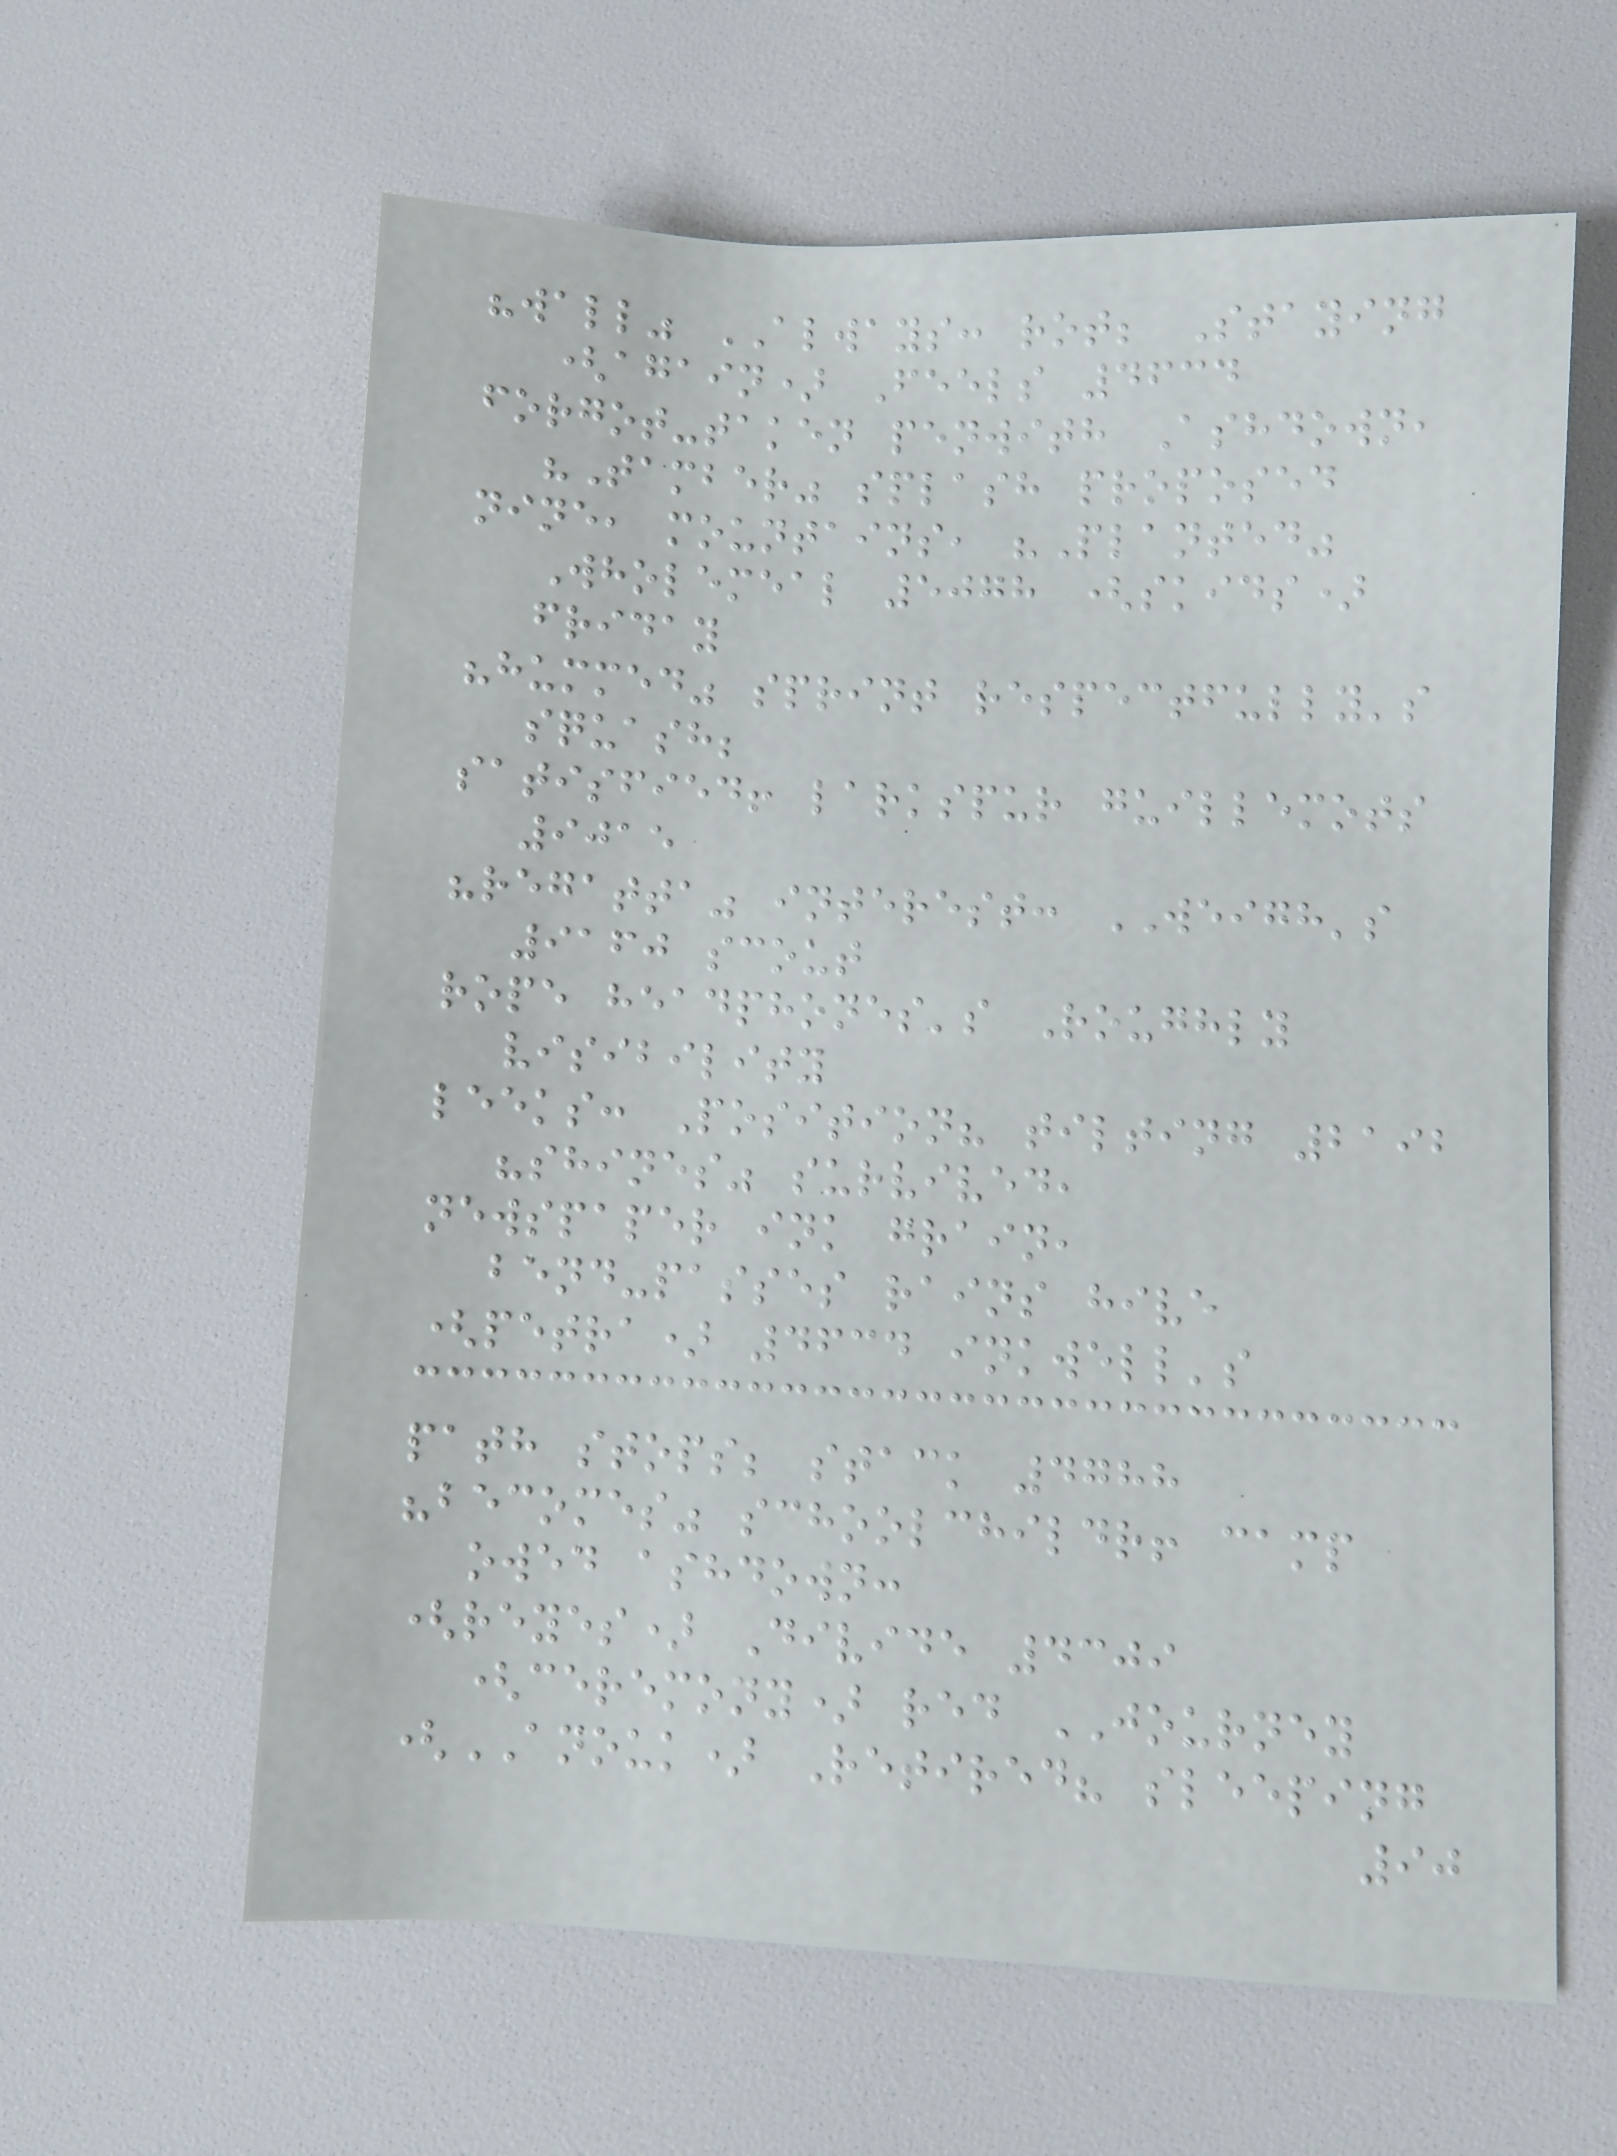"wall" ALWAYS: rot; Staying
(again) Feels 4634
forgot-taken penwith Ashdown,
"Tamber" splash proposed
nine, mountains, "Planted"
Wholemeal 5078 (skids)
friday
"hummed" sprint respectfully's
squash;
satisfied! larkspur guillemots
9015
"regatta" interest: WEIGH's
9160 scout
rope headphones's Roughly
visibility
leeks: Position? tilting 2192
"shines" survived,
newspaper ink grain,
bend-passes rains hive
(petra) 4634 inkwell's
path stops; stack 4788
"becomes" schoolchildr! camp
owed ashdown:
(reyes) Divide 4309
(ceremony) red JOURNEY
(ANOUK) Retired? sleeping
90
